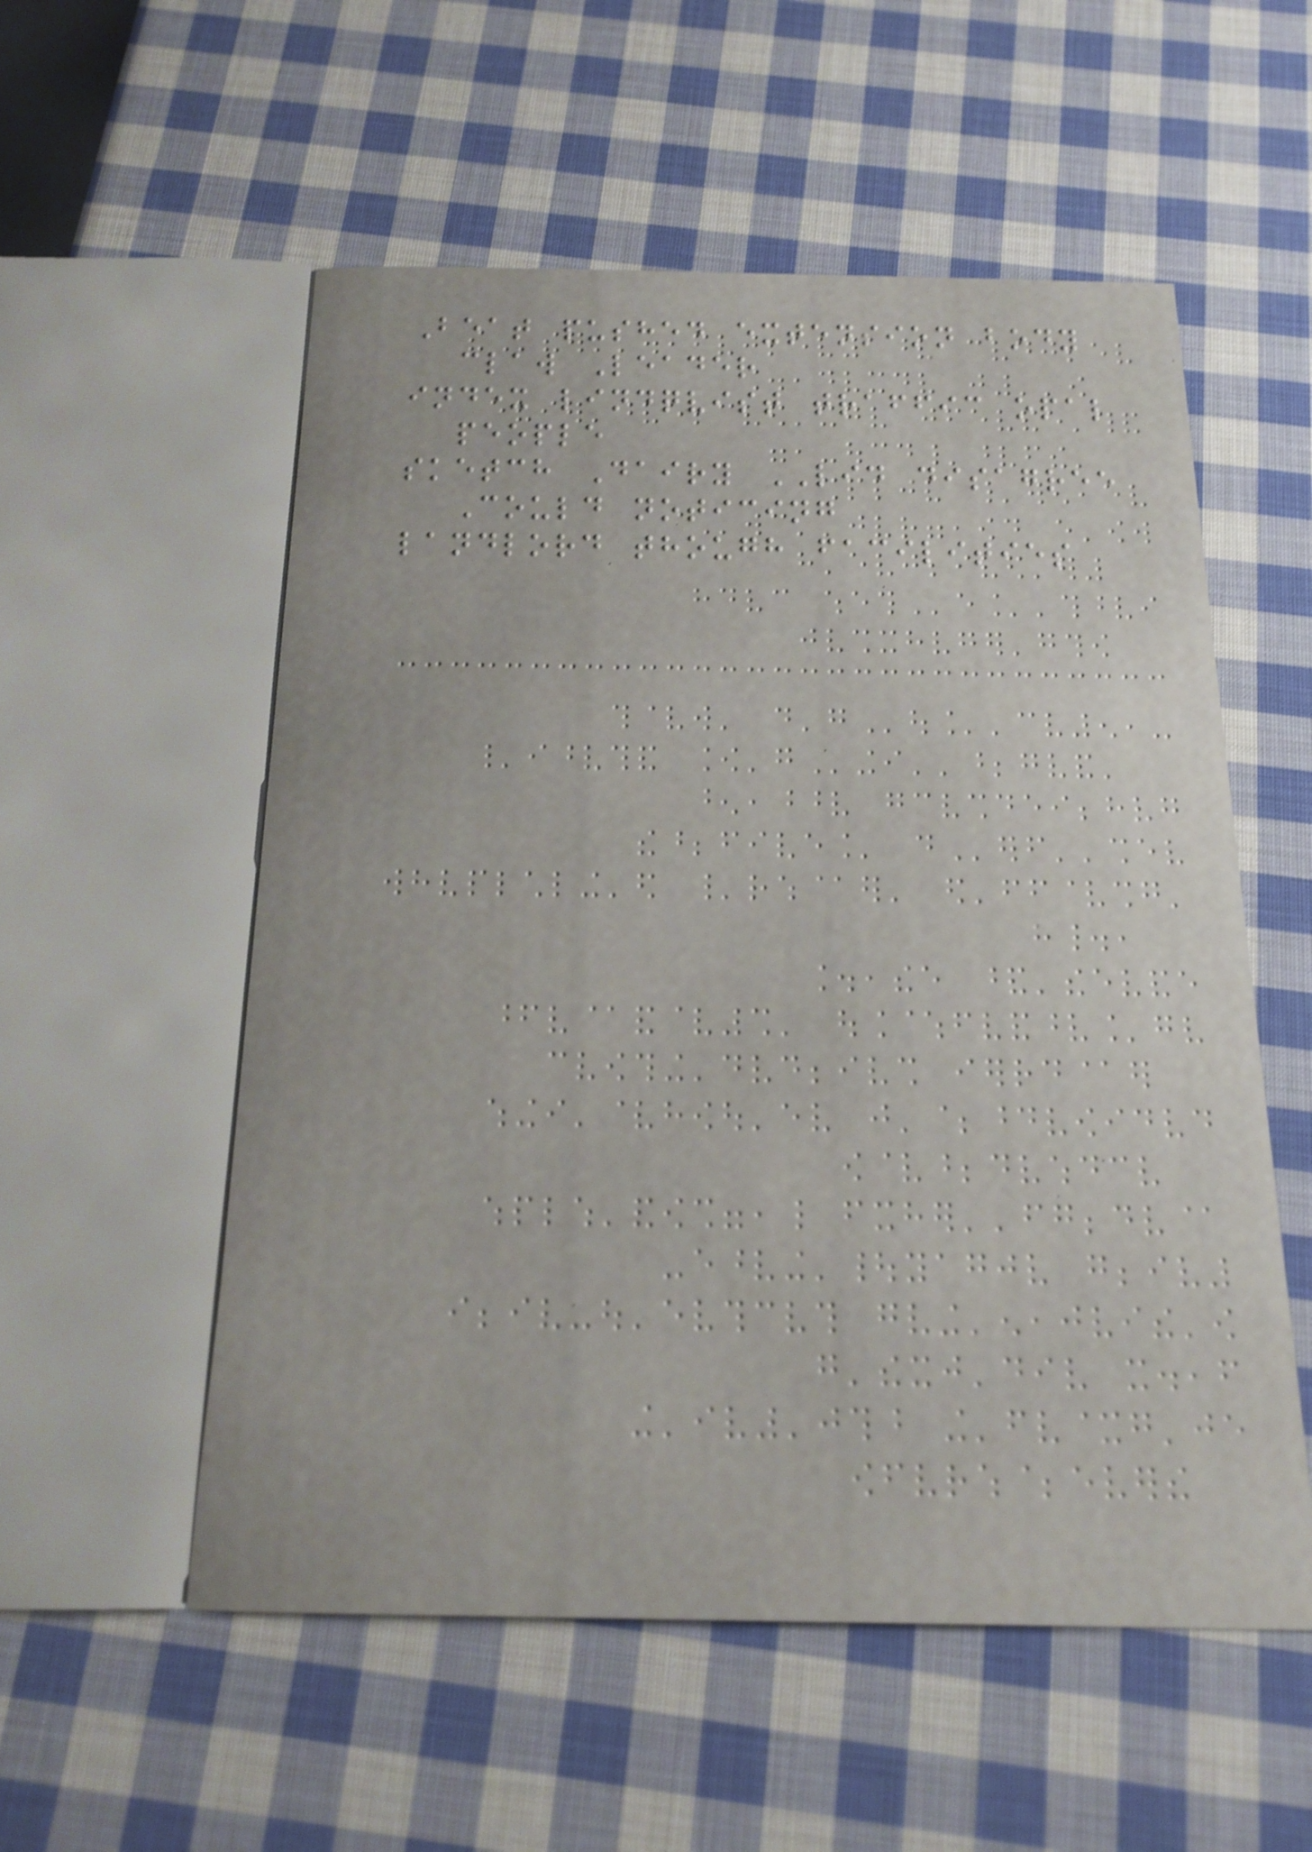Beat pushed extension body
claw Leader
index lindqvist traffic opal
people
sketch Dairy LID disagree
Could noticing
landlord though facilities
